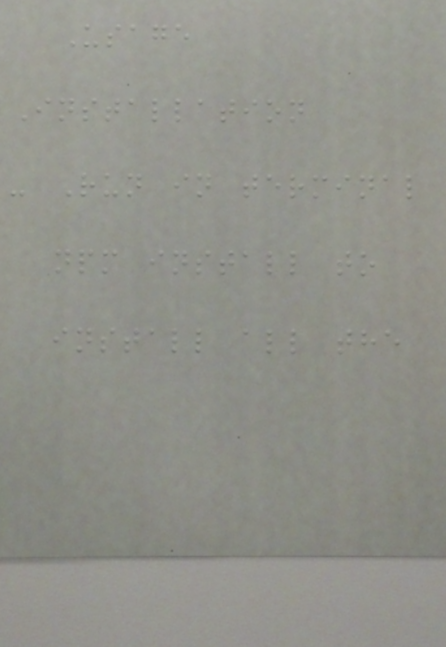Usage
Installation
- Run in terminal
npm install to
install all the
